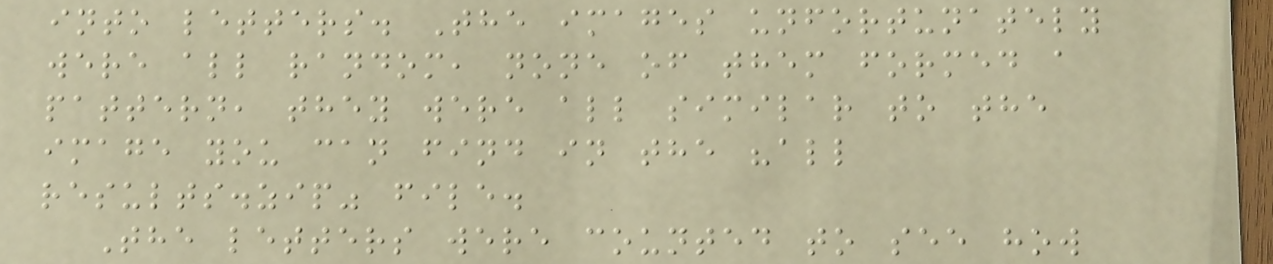into letters. The images unfortunately
were all random, none of them formed a
pattern, they were all similar to the
image you can find in the "all
results.zip" file.
The letters were counted to see how
